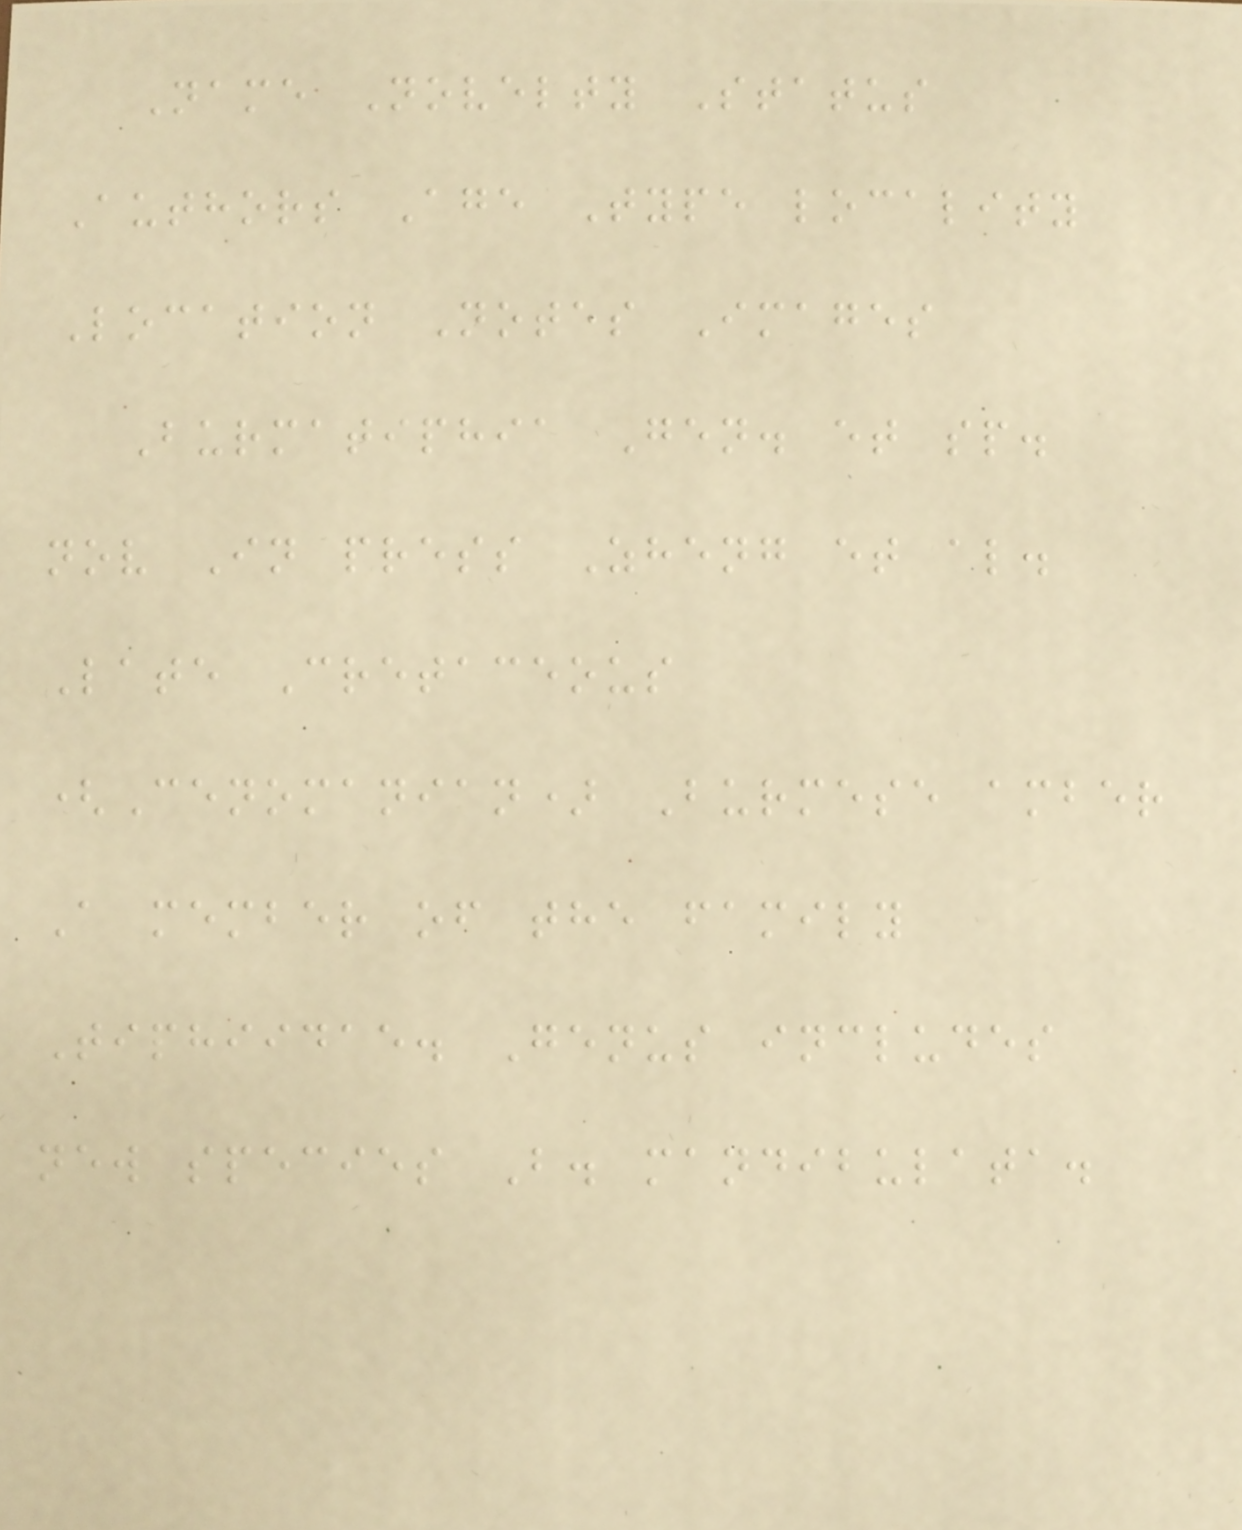Name Novelty Status
Authors Age Type locality
Location Notes Images
Burmatiphia Gen. et sp.
nov In press Zheng et al.
Late Cretaceous
(Cenomanian) Burmese amber
A member of the family
Tiphiidae. Genus includes
new species B. mandibulata.
